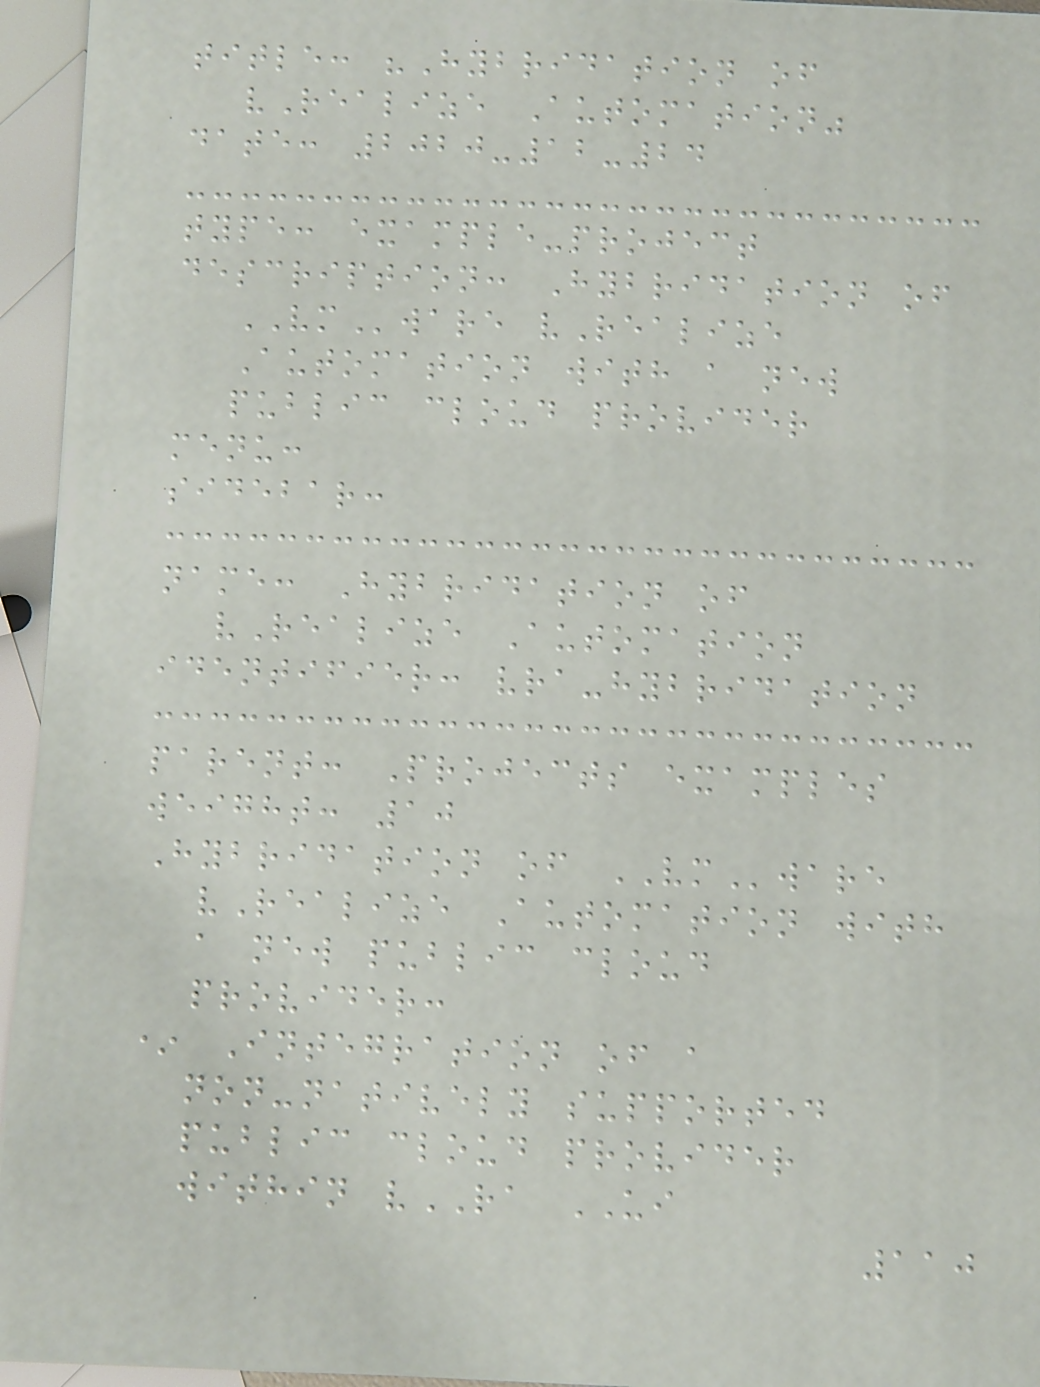title: "Hybridation of
vRealize Automation"
date: 2020-12-24
type: example-project
description: Hybridation of
VMware vRealize
Automation with a new
public cloud provider
menu:
sidebar:
name: Hybridation of
vRealize Automation
identifier: vra-hybridation
parent: Projects examples
weight: 10
Hybridation of VMware
vRealize Automation with
a new public cloud
provider:
* Integration of a
non-natively supported
public cloud provider
within vRA UI
110
